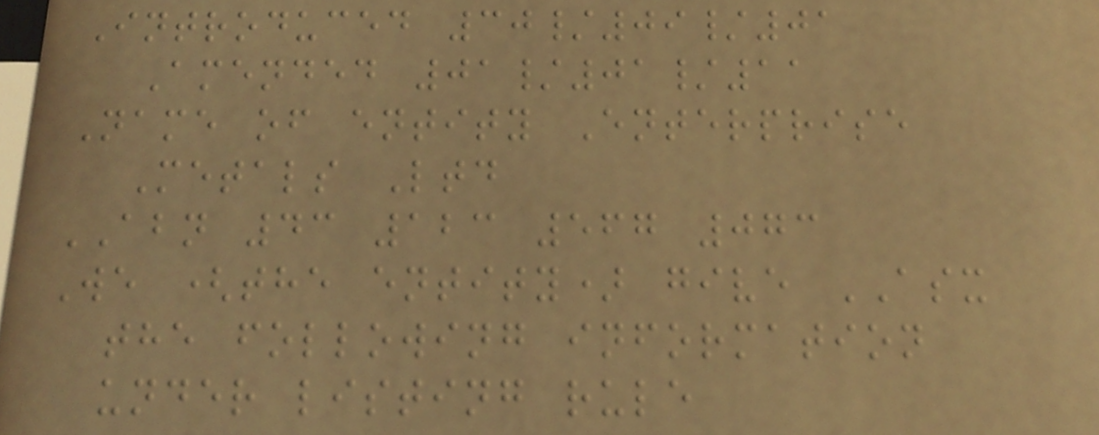Introduced 30/09/01
Amended 01/01/11
Name of entity Enterprise
Metals Ltd
ABN 43 123 567 073
We (the entity) give ASX
the following information
under listing rule
